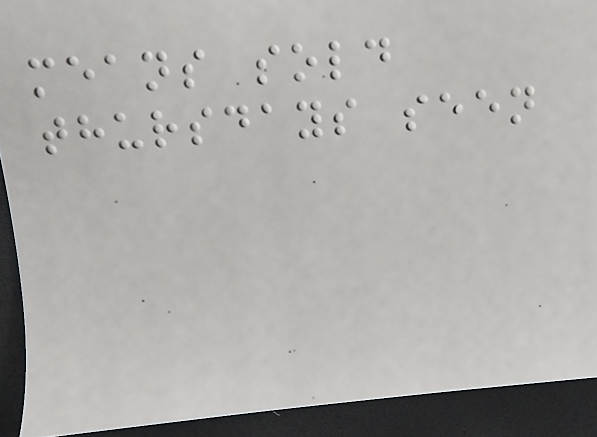means sold
thursdays seen
